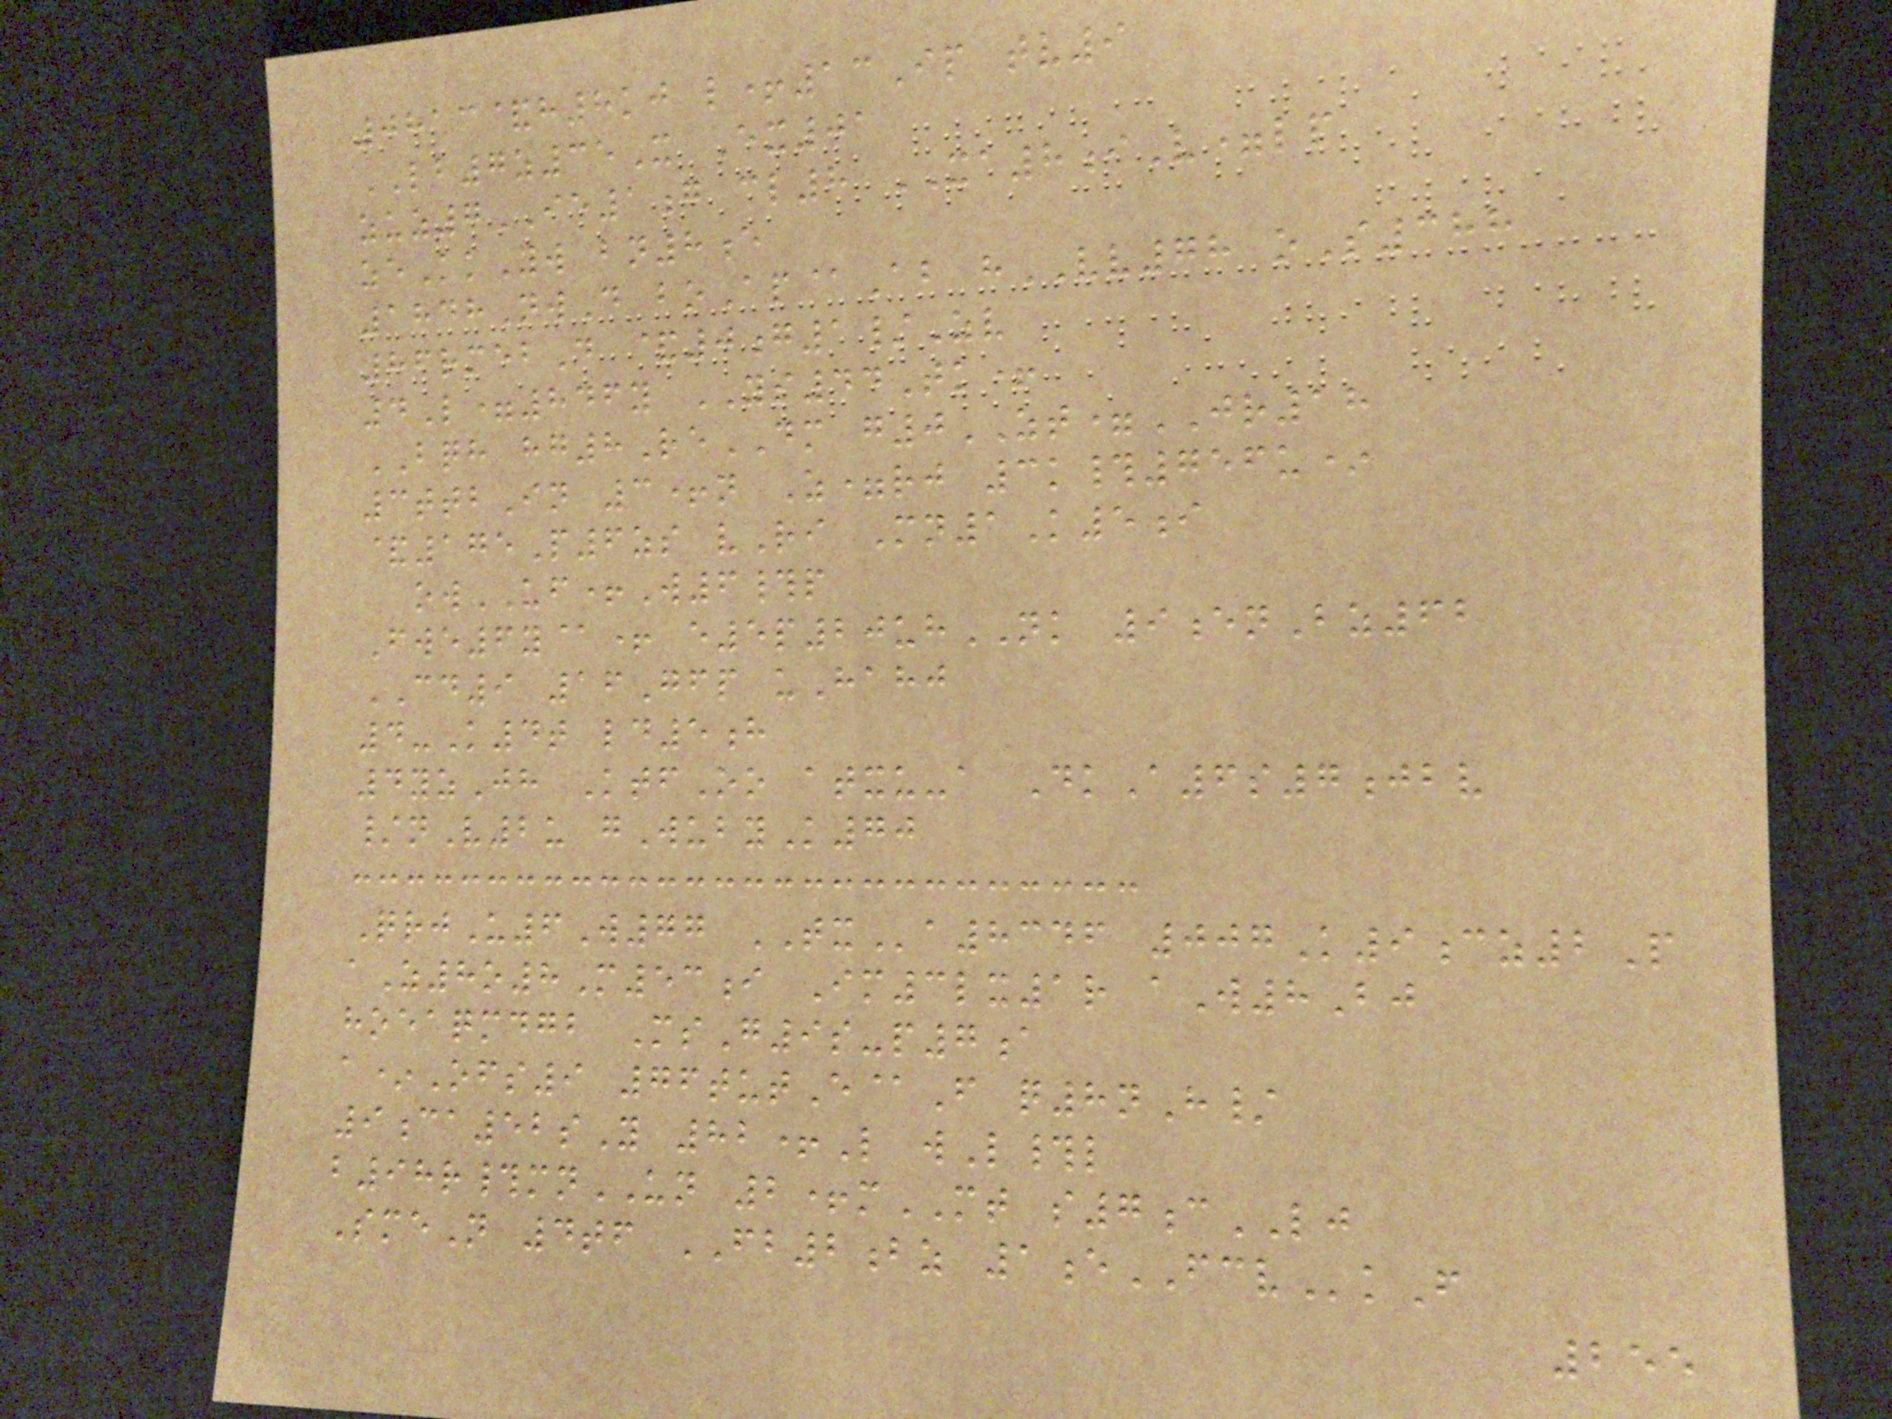0813&h8kj l+13Ip tv9
LB7z35X Ex01
zuz7IE1g cl8 XA8iV=lp
zeKkYw bn8e
1848NwD boAp@Ab hVV78 oS388
86rmebD &0g1/Zv
4L=846y YS44Tk+
BQH hg8ReDM g0ZT=JR18
3ttbIn 3+n Z=rj 3k#756u*
&175P6zs vRi Mn1K5i
owUF+W6#p
Fwe6y@+ e5p20uhNK 9enBz62
CD9 16Gfp uHahj
4-K4t ld5h
4yzJh KtfOo atxu-a DkA6s7jbv
/nV2u gWubyK70
QrjU6W77 TXa8346 007K9cz2P
aZ8o8M53i Im3lx1r aW8Bj
hoeaqmdgb MsG9s-p7a
a*Ofs9 76tutE@F q8nH/
9ca52sY 82+L wL#l
b98r#mnUN 2+mMT s7cLJ
SmeN 4tf FB2bz 1eFCVkF
255
